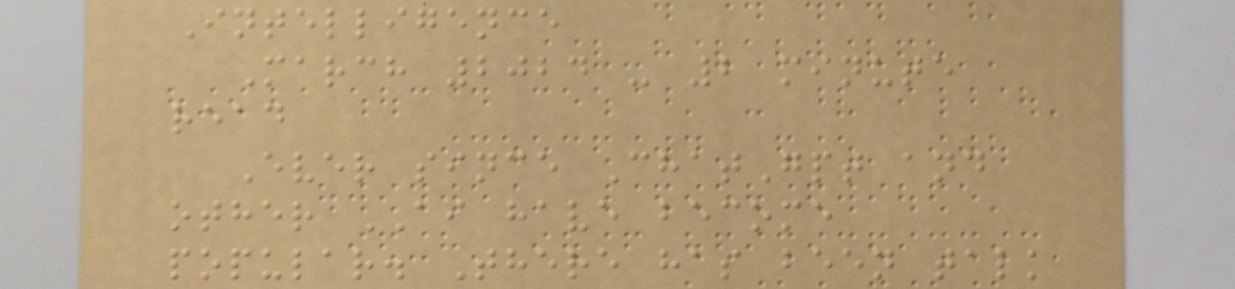Intelligence
March 2024 - 2 minute
read
Ever since ChatGpt and
other AI have become
popular. There has been talk
